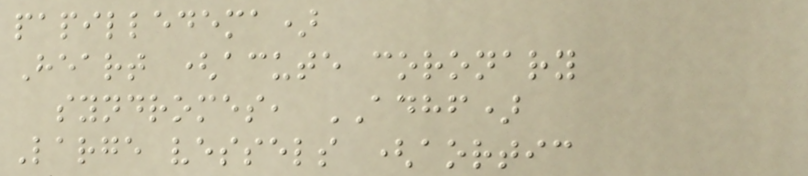papilledema)
Heart (acute coronary
syndromes, ADHF)
Large vessels (aortic
